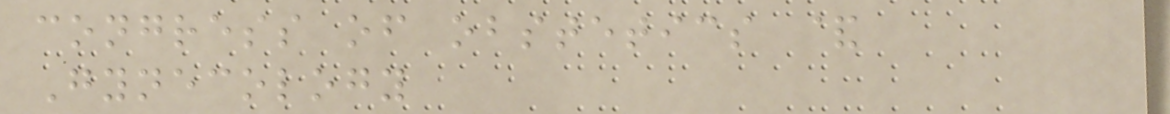congress of obstetics &
Gynecology
